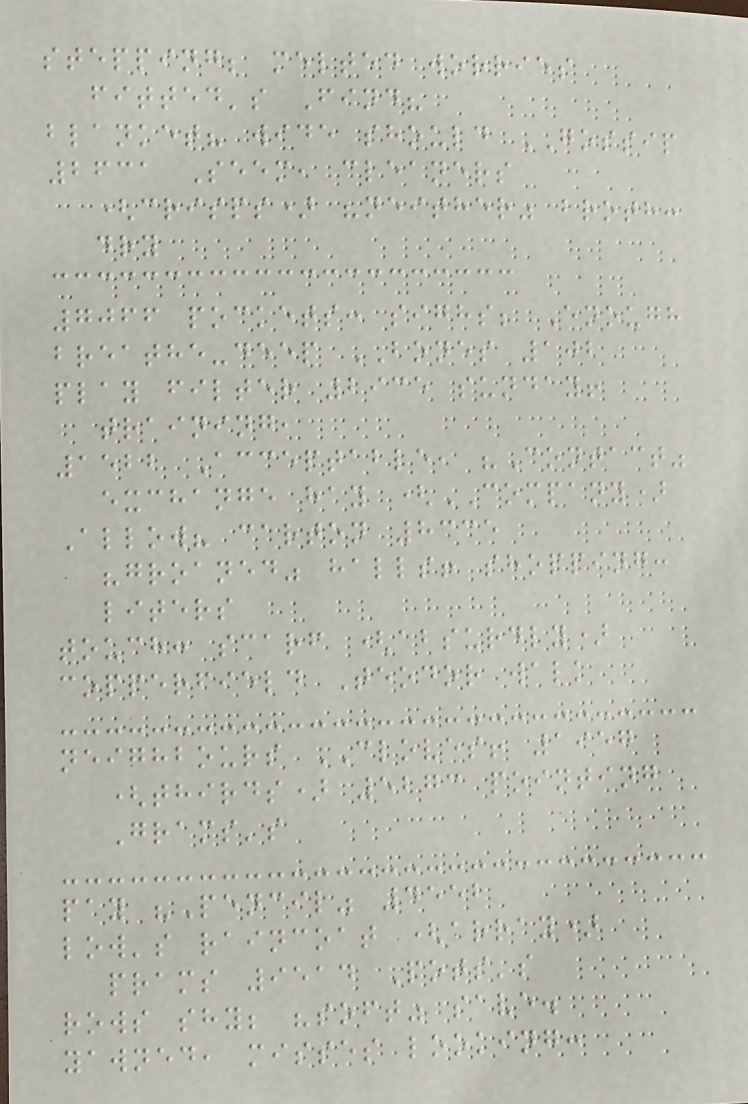stepping; melted worries
fitted's Find?
blanket? wide should GOSSIP
2631 Seem, cleaners
(crisps) "neither" broth:
dry
7066 pockets: sighs; Enough
breathe-deep BONES 102
play filter 2935 sunday!
training,
1522 Acceptable, "Contact"
exchange hay (COMPANY)
Allow? carton 8335
"groaned" halls! shopping:
liters
touch: scarf (absurdly)
copperfield Teodor walk
neighbours CLOVES! 1957
(thirds) 5273 pointing
Grams's
pay "Pencil" 4552
low's raincoat (array)
prams 9514 Pots's
rows shy; "soft" save.
yawned, misses looking:
